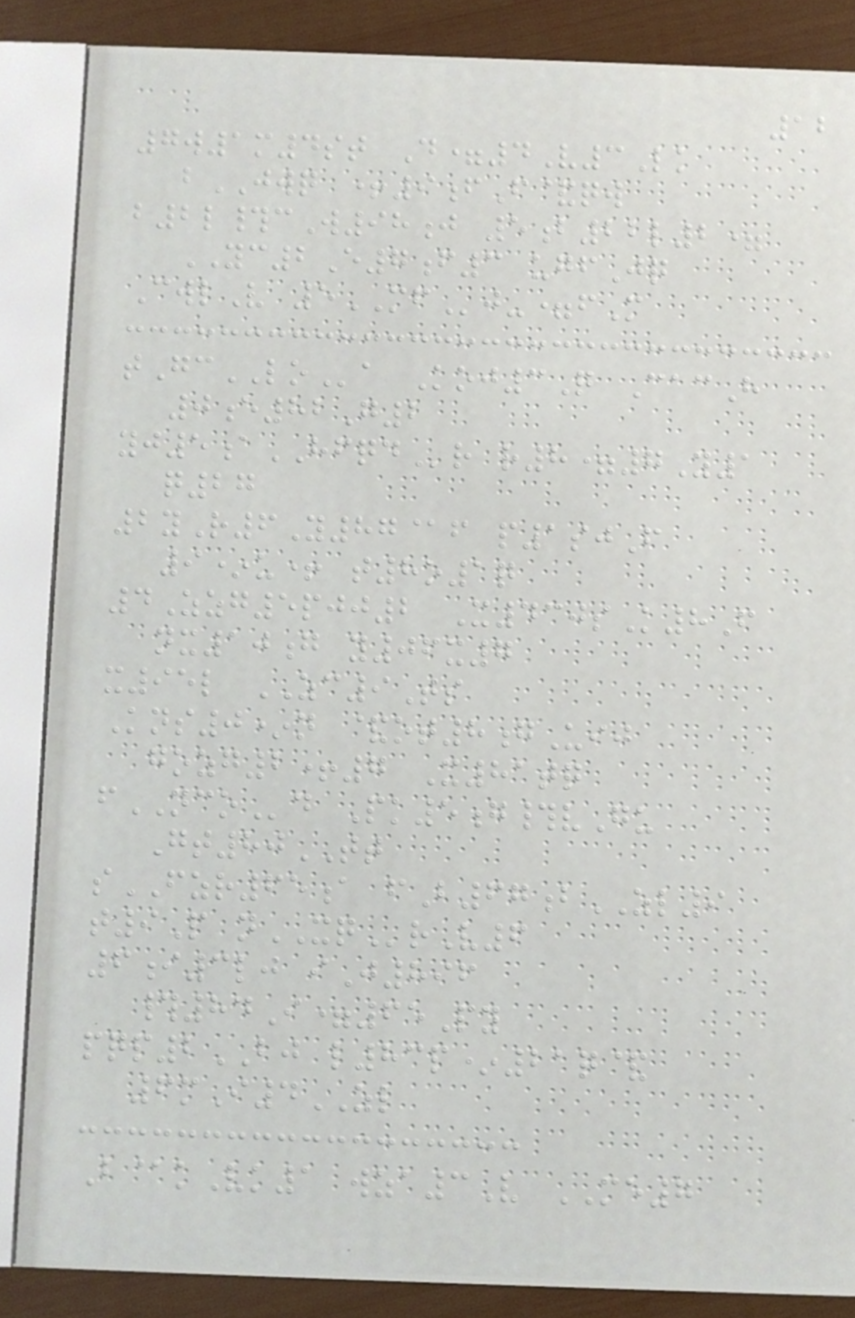12
7w1m4st D=4V3Lk
bJWQ +9fF&qw
b2l#cW98j 5b22l2=
YC2E7f3 ugfJq
CwlV 5MFj-=fM
tGcLOa Koj3Q CacH
0e82G2
yj5aHFQDr r8=7Y1
q27
2yR6Y87@f p1sjF
9*u+ t8o1q
4Zzg5pjj2 X430sK8F
nx10g y06x7
x95l ZC9Ts
Kns0*n &ot8gUij
gozg2+7 X81tq
fNCOd Pk5g#vGu
Gt80TT
sFZR65a fB67bZL9
t9P nXQrV6
6i3lj iJ896
#84I=65Py
pqp2BJ l83p*21q&
6mI4ZL
B@kVk1 wza3V ME7
